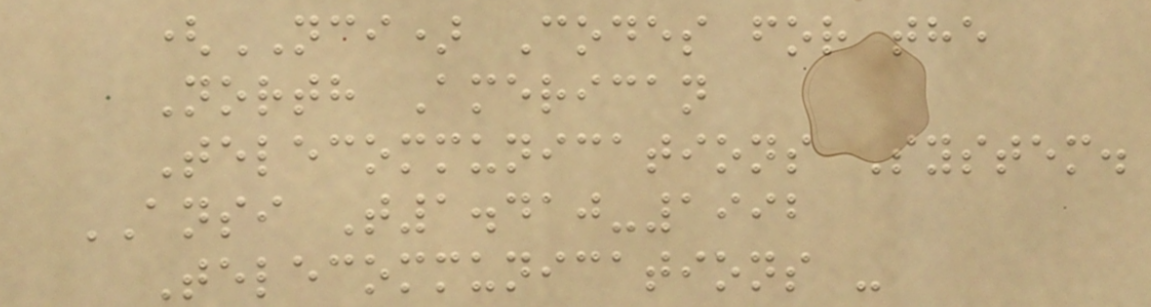(NCI) Codes for the
North American
Telecommunications System.
ANSI T1.410-1992
Telecommunications -
